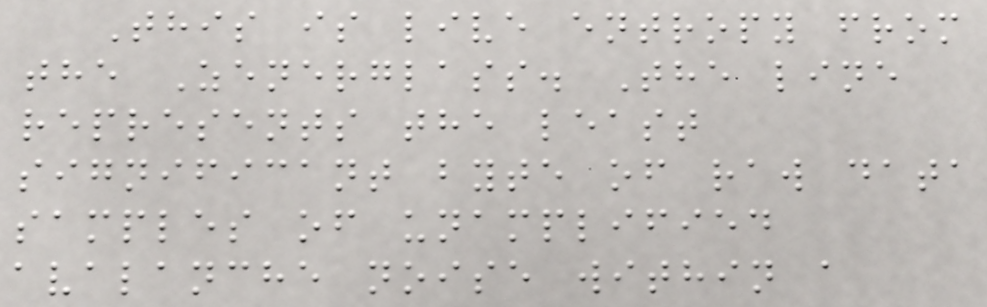This is live entropy from
the Zenerglass. The line
represents the least
significant byte of raw data
samples of unamplified
avalanche noise within a
